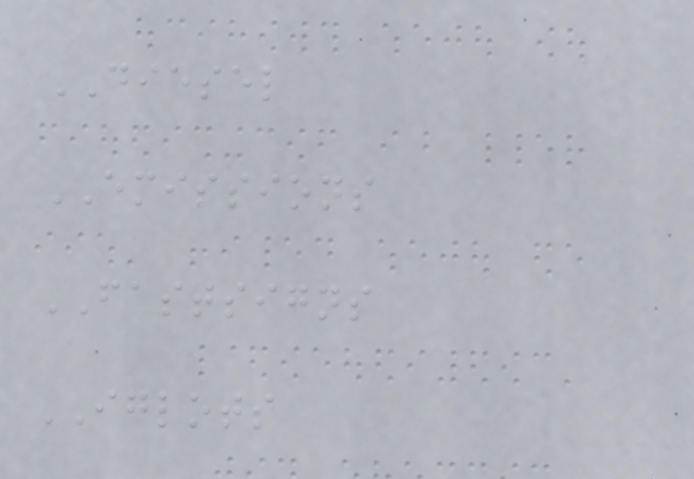DIESEL
EMISSIONS
FASTSIGNS
IGLOTS
